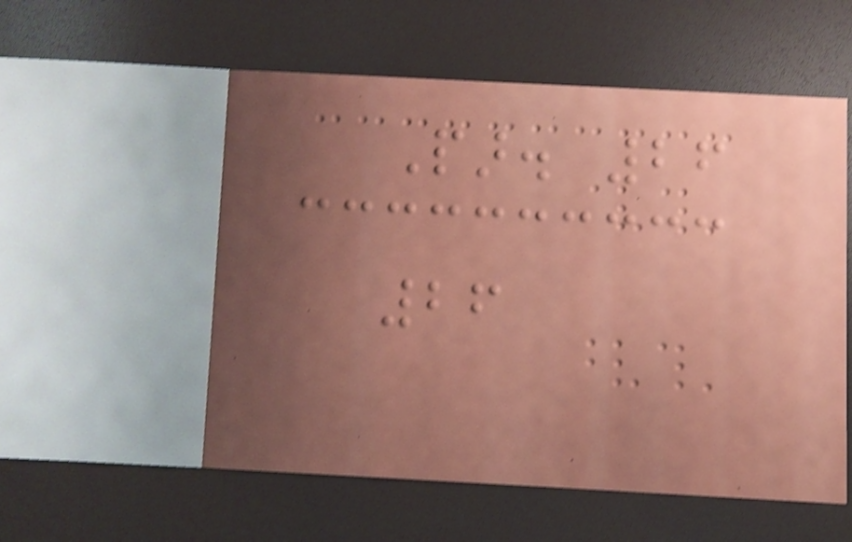Par. 26
26
